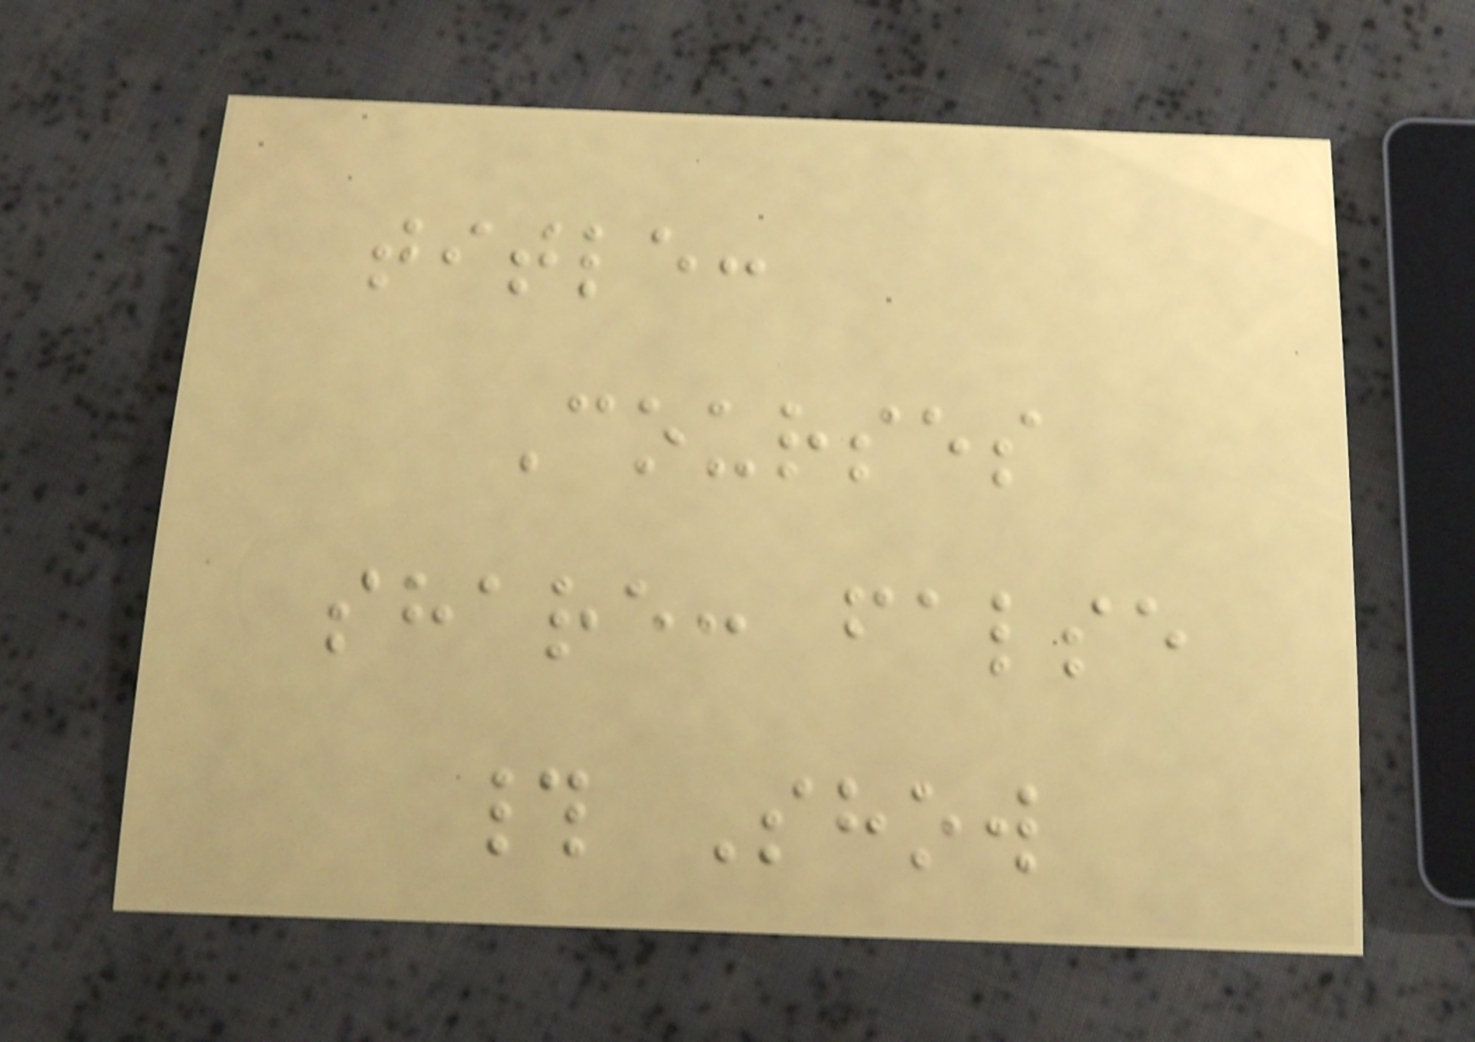title:
Courses
share: false
# Show
